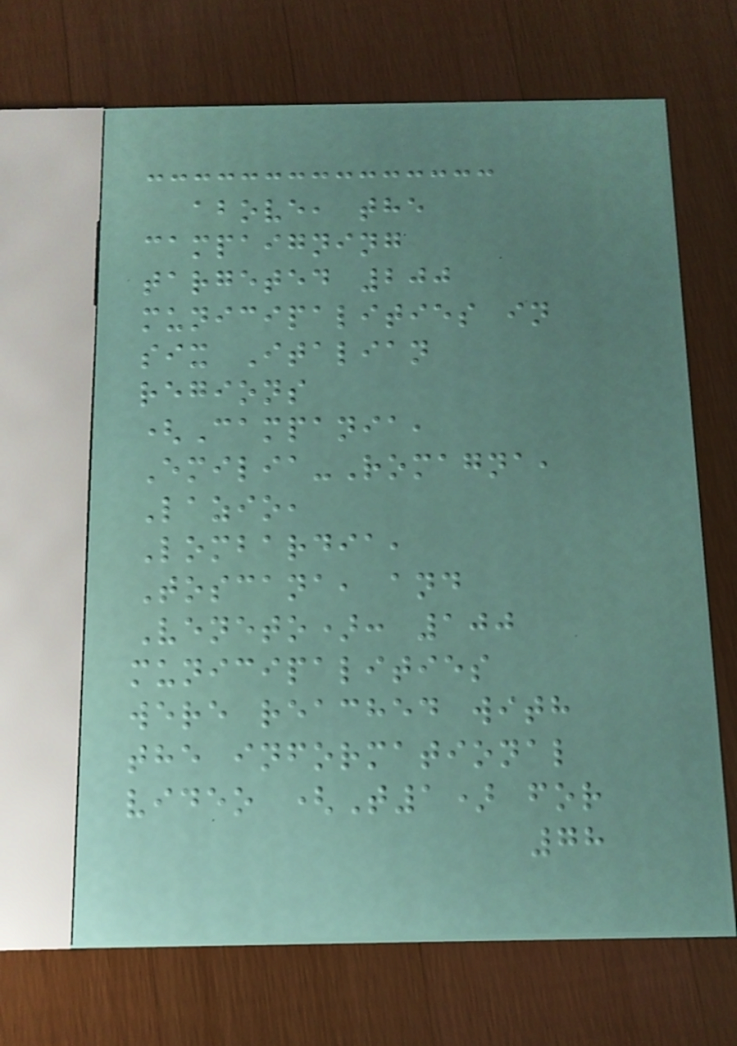above, the
campaigning
targeted 200
municipalities in
six Italian
regions
(Campania,
Emilia-Romagna,
Lazio,
Lombardia,
Toscana, and
Veneto): 100
municipalities
were reached with
the informational
video (T1) for
78
